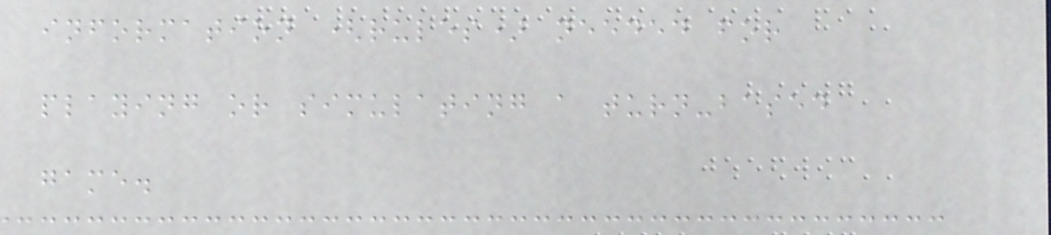information (rules) needed for
playing or simulating a turn-based
game.
